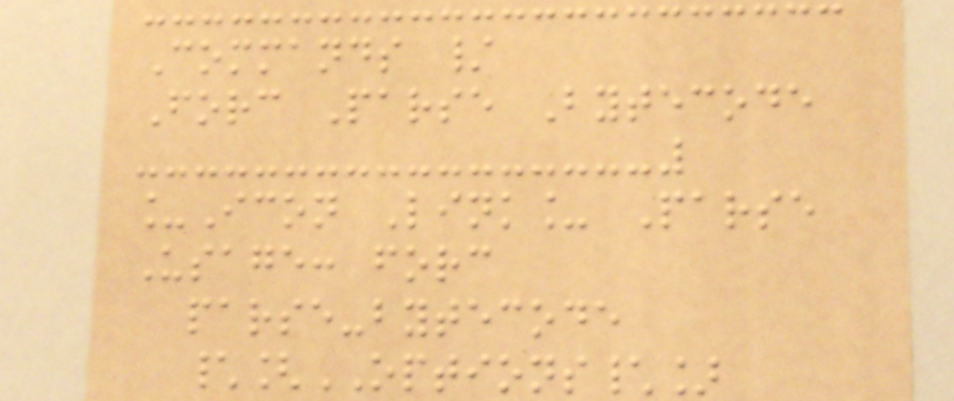Commands /
Forc Parse Bytecode
_Icon Link_ Parse
Usage: forc
parse-bytecode
\[OPTIONS\]
